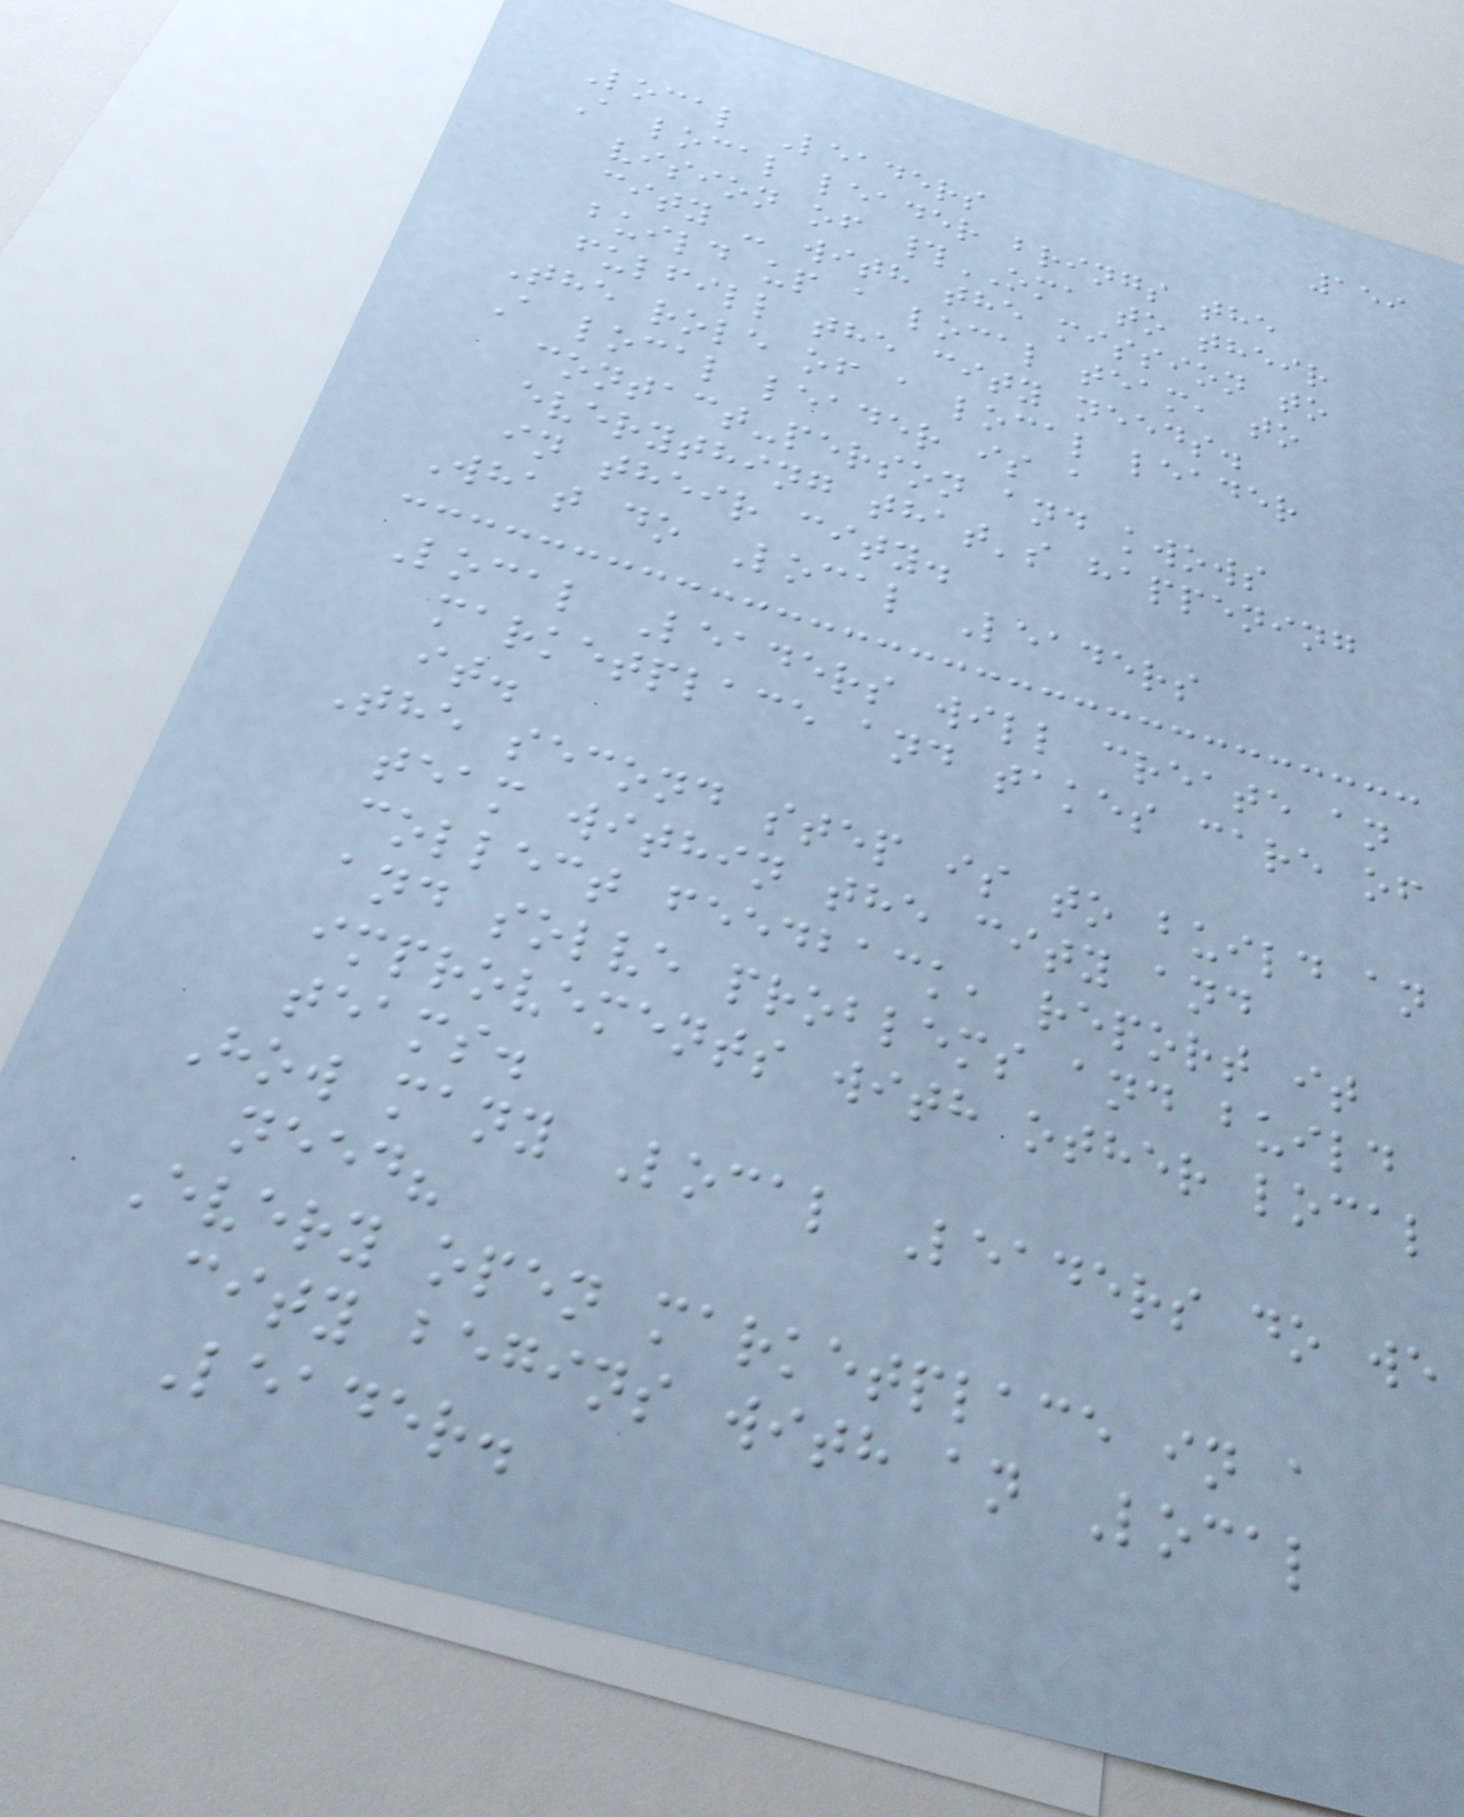159
Local Leaders
A local leader brings the
vision of #OMA to their
city - with the mission to
build up a local team, to
fulfill the city needs.
The role of a local leader
A local leader is a
contact-person and kwows
everything that's happening
in their city.
What do Local Leaders
Local Leaders will create an
marketplace and takes care of
it.
The second step is to build an
team within the city and
collect feedback, report it
and solve problems and build
improvements with other local
teams.
How many Local Leaders do we
need?
Every open marketplace in a
city begins with an Local
Leader.
